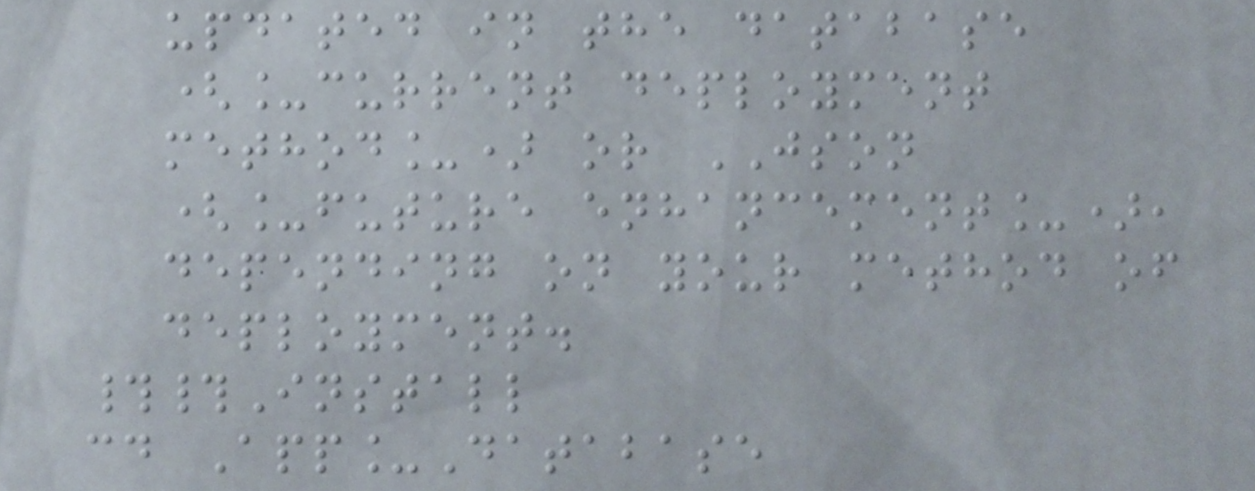updated in the database
(_current deployment
method_) or JSON
(_future enhancement_),
depending on your method of
deployment.
##Install
cd App_Database
